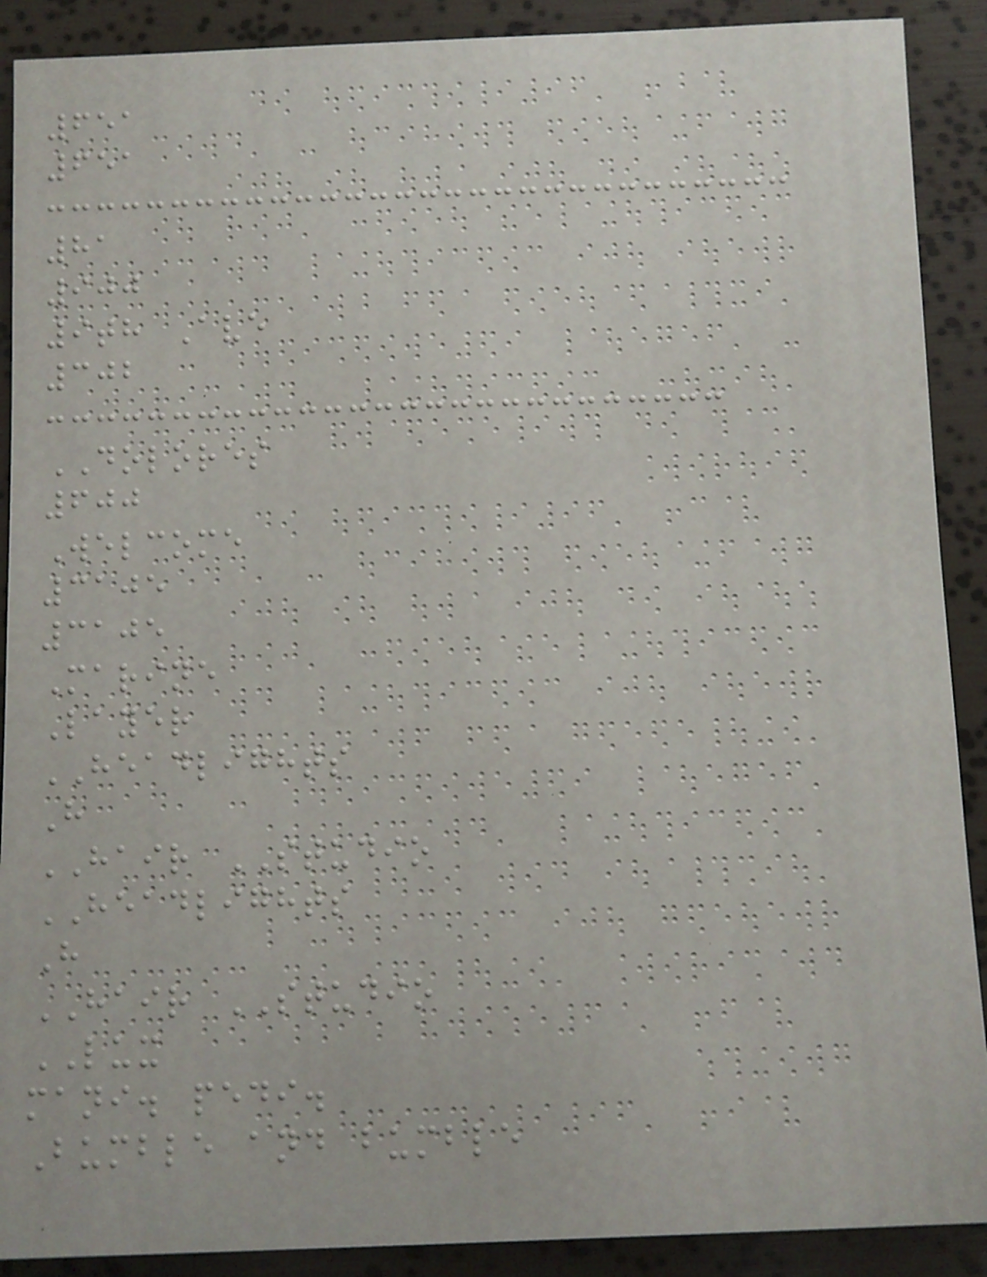651
651
81
900
9th Ave
302
DOLORES
600
Welcome
3105
3105
Marine
Layer
HEADLIGHTS
H
HAIR STUDIO
HEADLIGHTS
H
HAIR STUDIO
LUX
mani. pedi.
Bumble and bumble
